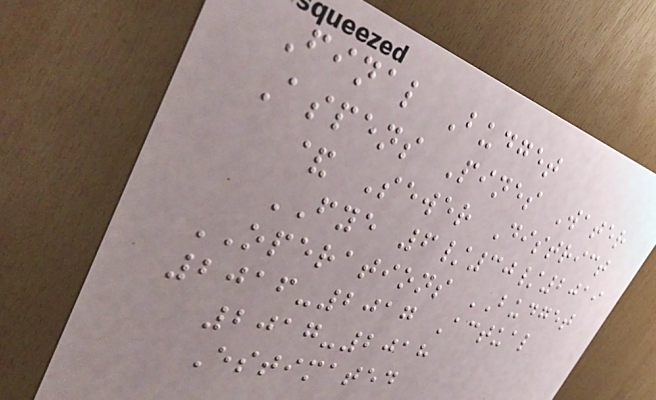Final Budget
Aspens Pines Water
& Sewer District
FYE 6/30/2019
OPERATIONS BUDGET
2016-2017 Actual
2017-2018
Estimated
